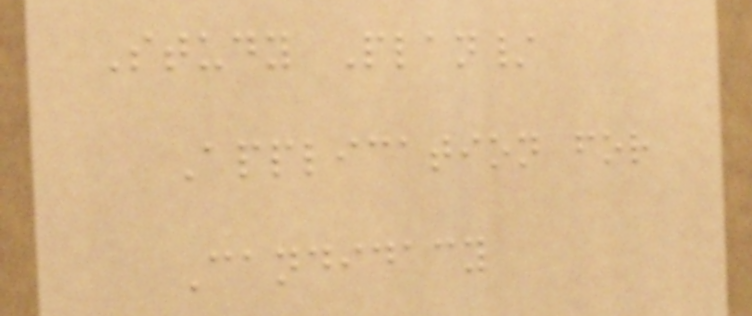Study Plan/
Application for
Candidacy
